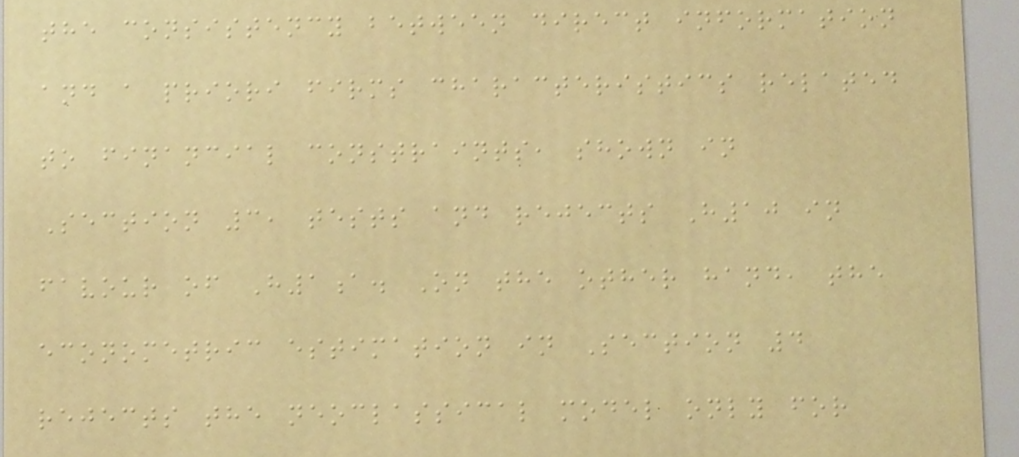the consistency between direct information
and a priori firms characteristics related
to financial constraints, shown in
Section 3, tests and rejects H10 in
favour of H1a. On the other hand, the
econometric estimation in Section 4
rejects the neoclassical model only for
